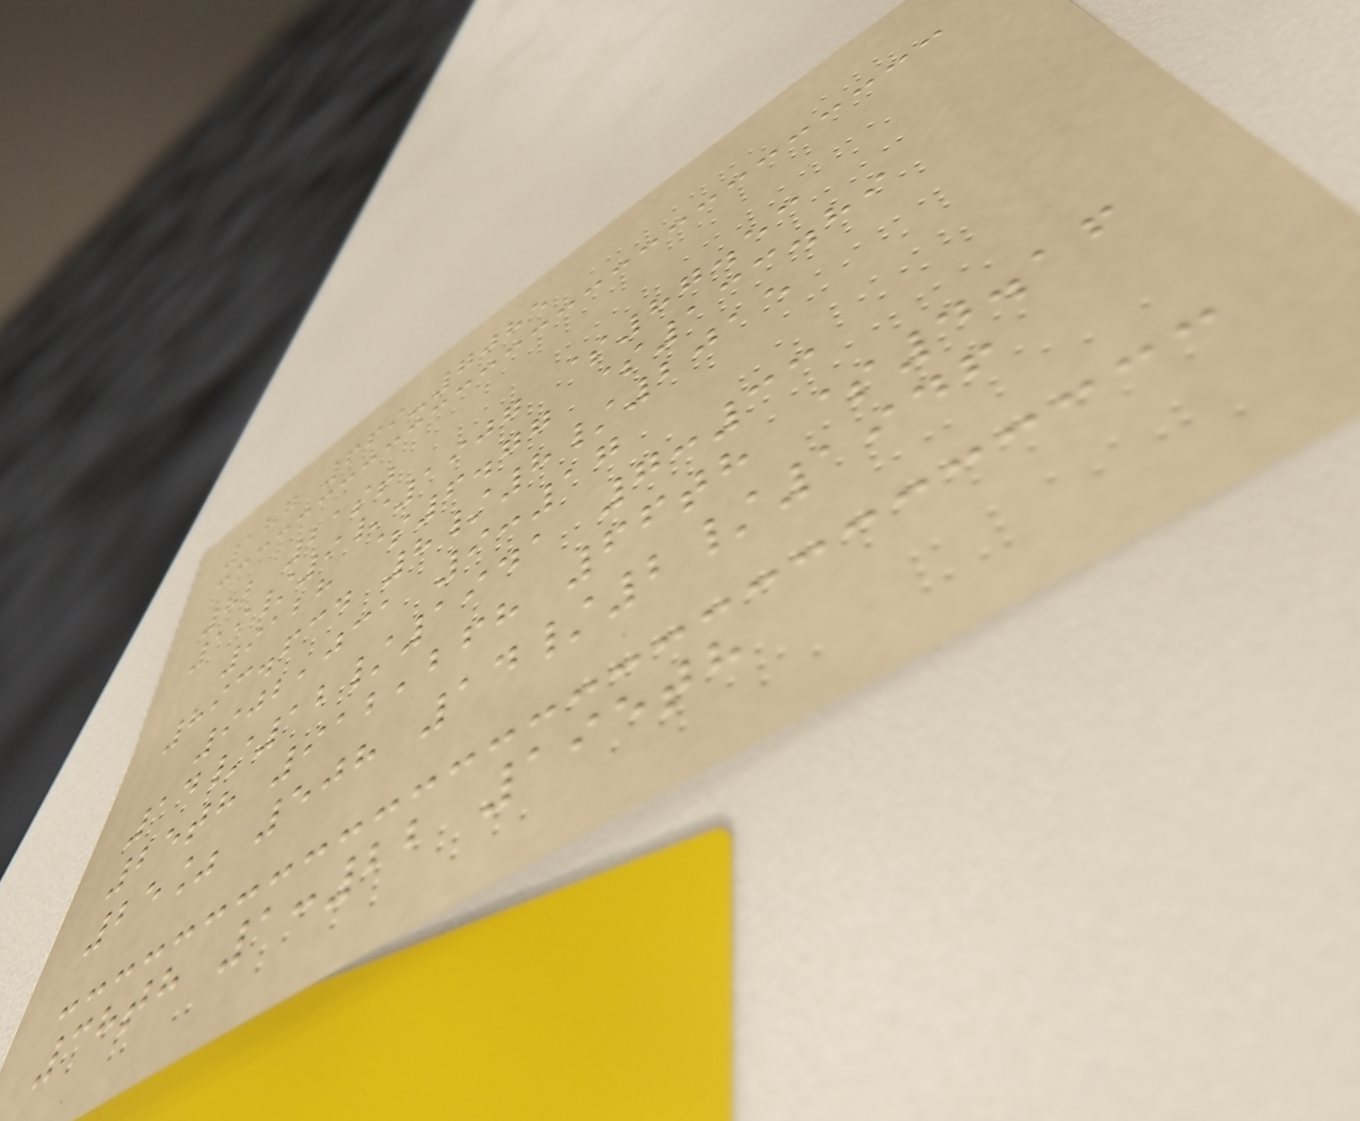187 669-7085
82 21st
19/9/1907 $87.53
9128 $6.77 $133.89
893.634 8/8/2015
902,031 9:17
14/12/1941 7:33
25th 912,268 66th $4.16
25% 508 14/2/1946
38th 1:22 195th
